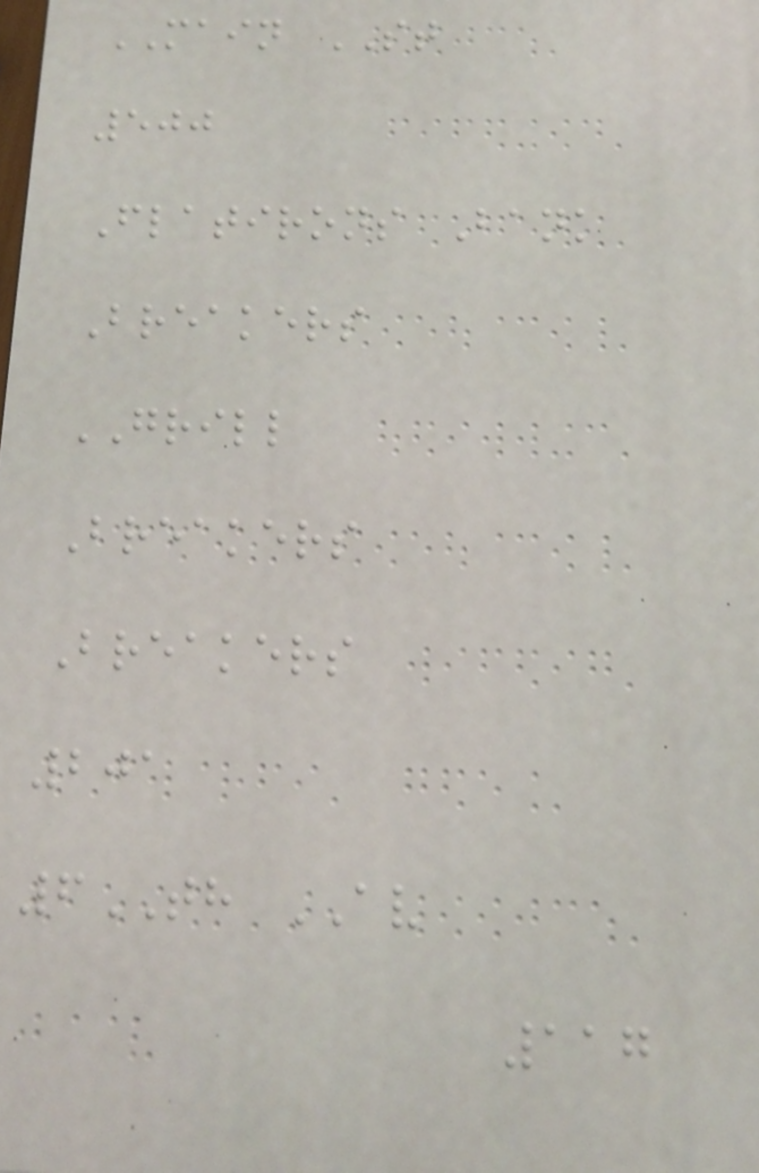MAIN ST
500
Flatirons Bank
Breakers
GRILL
Breakers
Breakers
201
6TH AV
117
